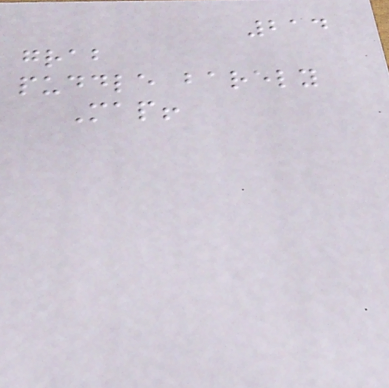214
grab
puddle barely
Map!
